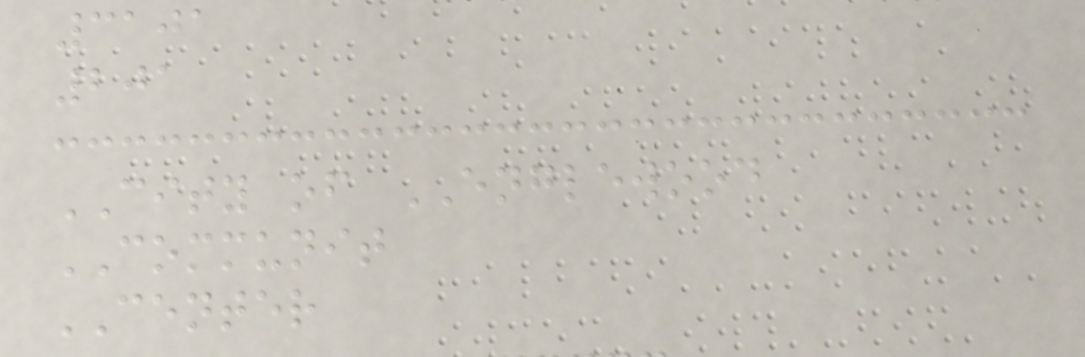3101
201
CITY of ENGLEWOOD
COMMUNIT
CENTER
